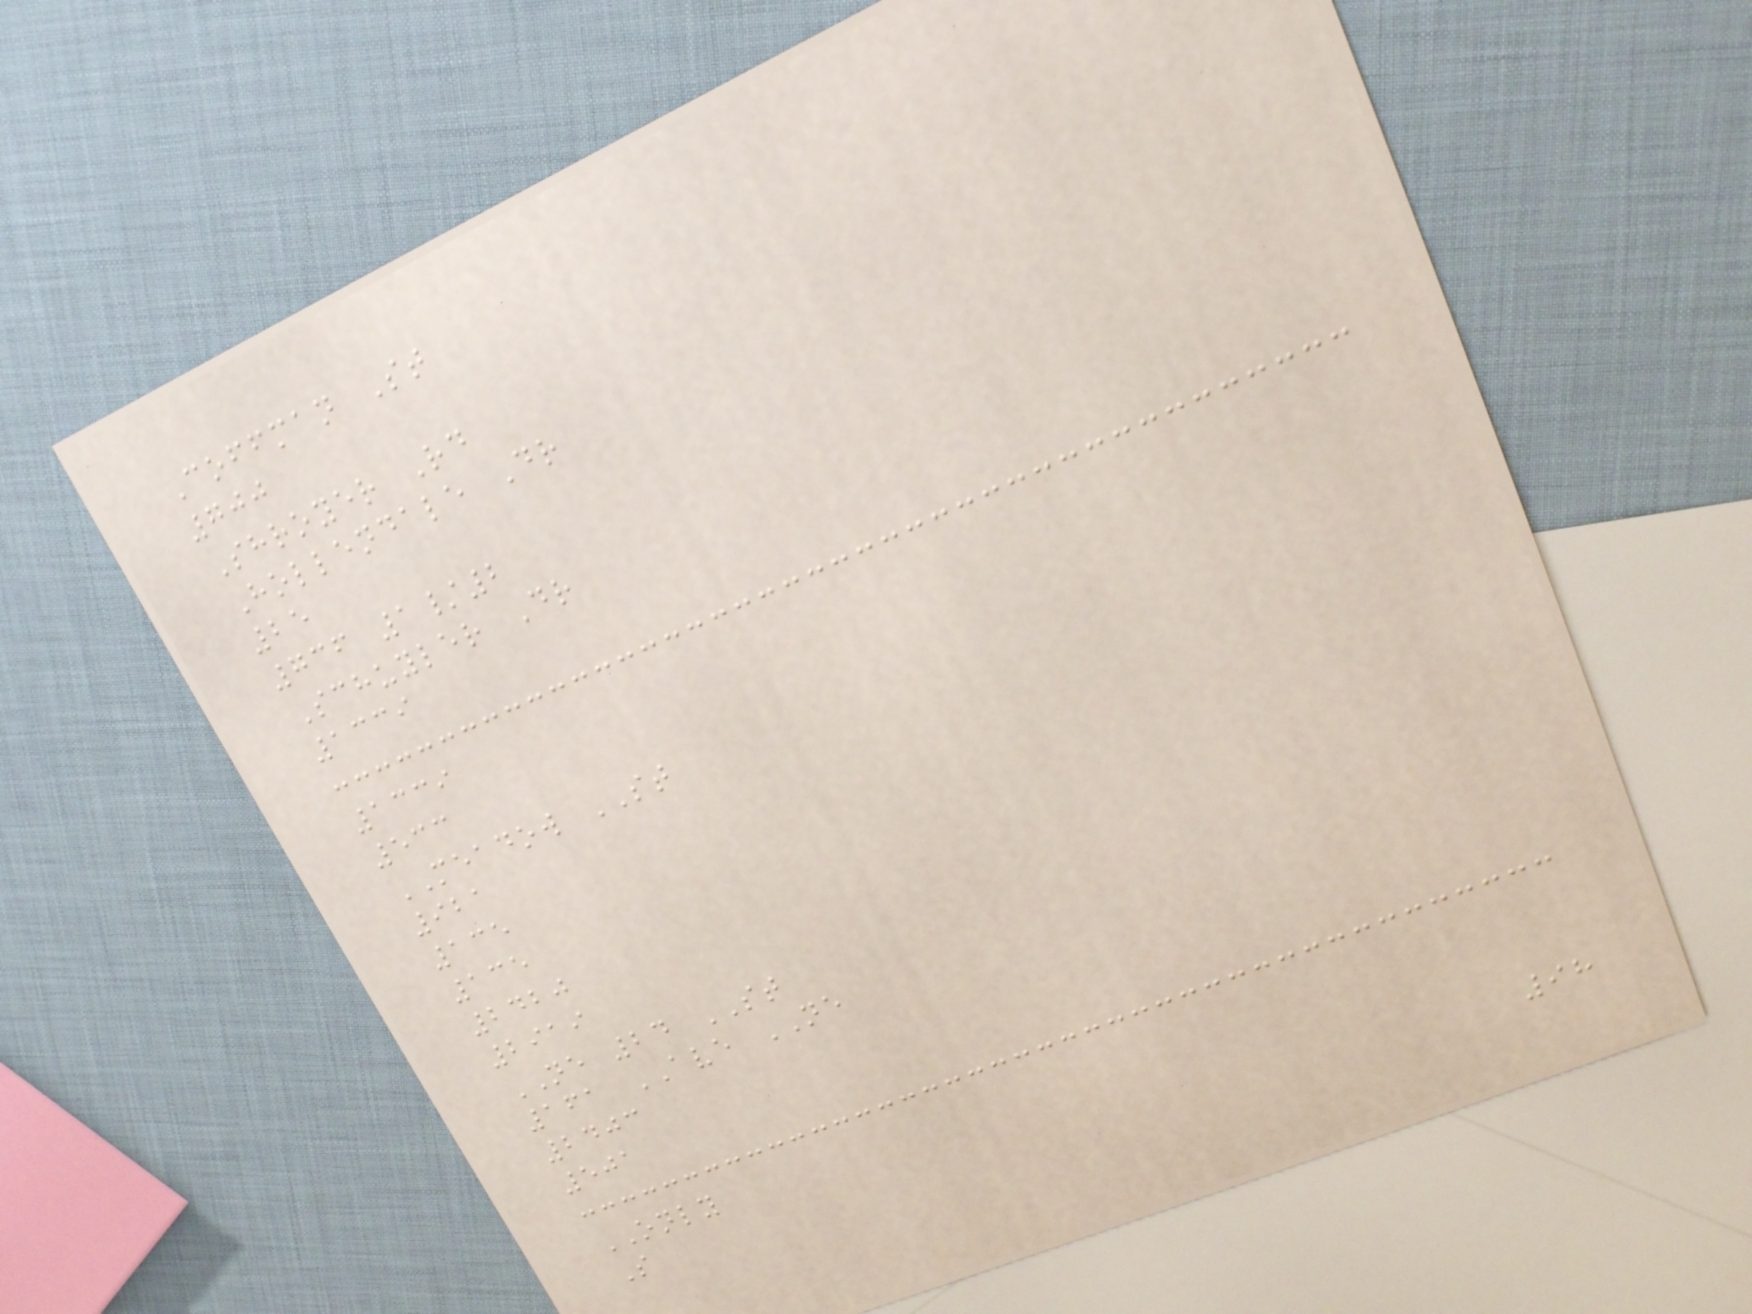Coffman St
700
Shroyer Rd
Hollendale Dr
25
736 1/2
Schuyler Dr
1339
1339
533
MEADOW ST
921
135
135
2420
2919
NE 24 ST
161 AVE NE
2403
501
ONLY
S
98
